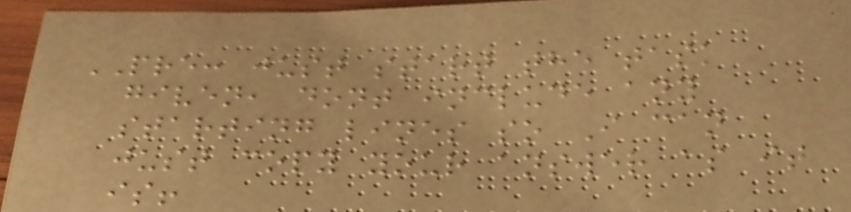PRE: just start the task
given, dont include any
starting lines so I can
just copy your answer as it
is!
